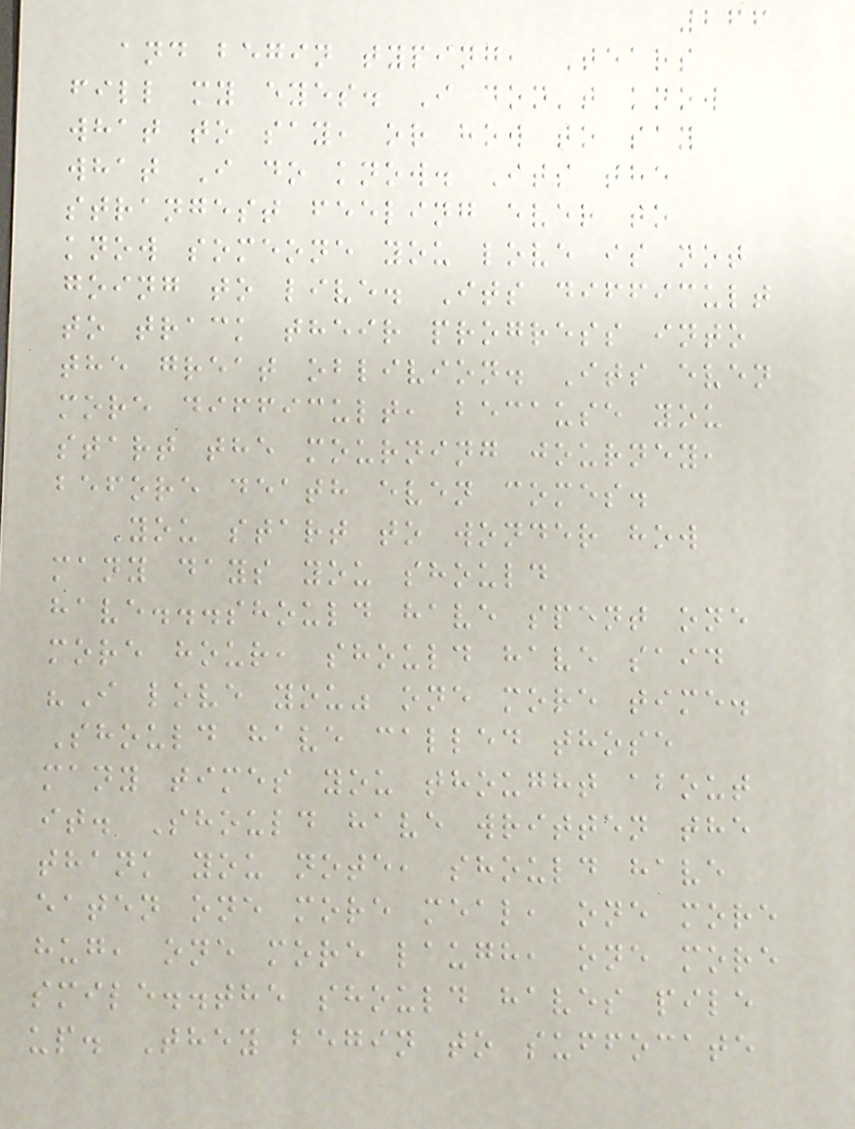266
and begin typing, Tears
fill my eyes. I don't know
what to say, or how to say
what I do know. Its the
strangest feeling ever to
know someone you love is not
going to live. Its difficult
to track their progress into
the great oblivion. Its even
more difficult, because you
start the mourning journey,
before death even comes.
You start to wonder how
many days you should
have...should have spent one
more hour, should have said
"I love you" one more time.
Should have called those
many times you thought about
it. Should have written the
thank you note, should have
eaten one more meal, one more
hug, one more laugh, one more
smile..the should haves pile
up. They begin to suffocate
